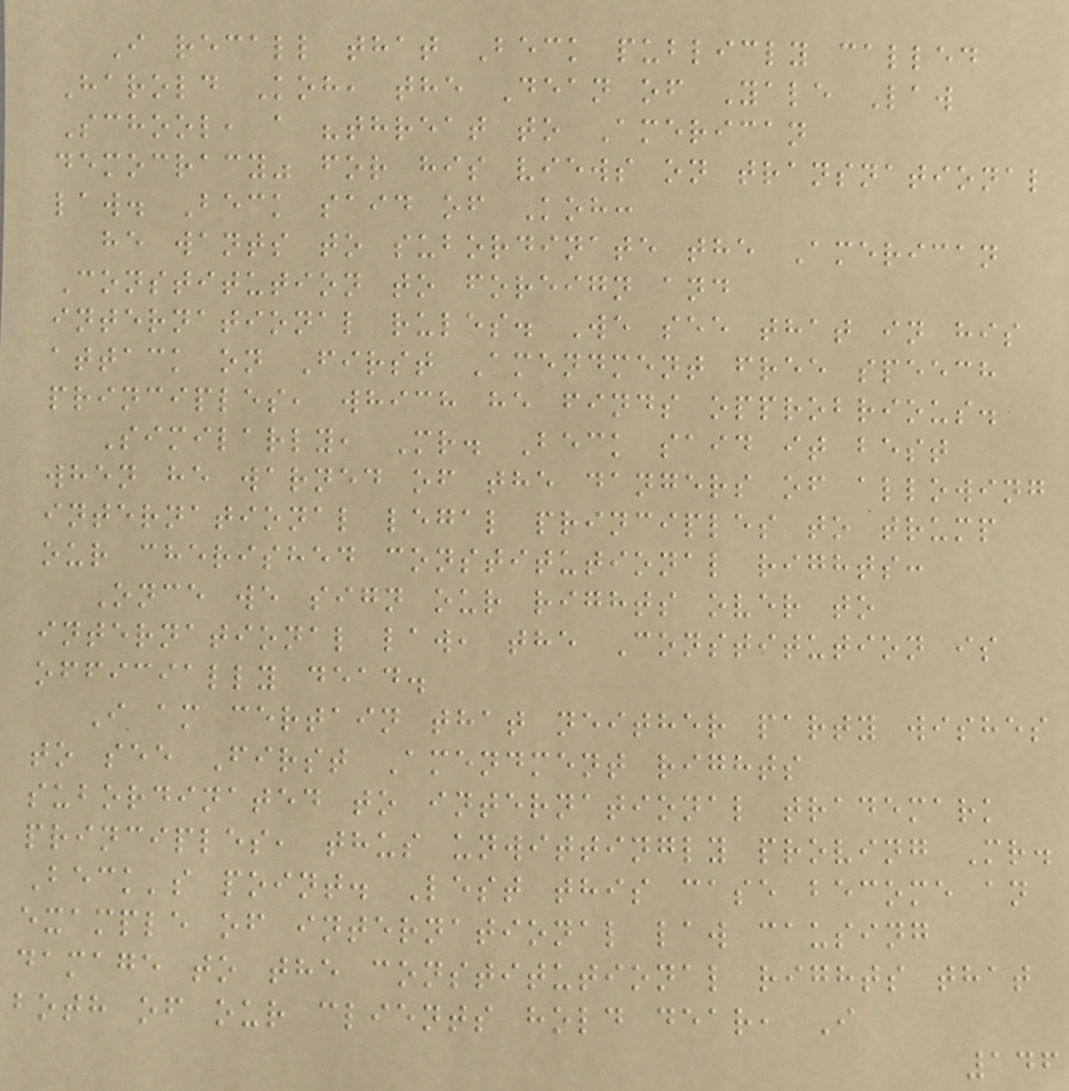I recall that Beck publicly called
Harold Koh, the Dean of Yale Law
School, a "threat to American
democracy" for his views on transnational
law. Beck said of Koh:
he wants to subordinate the American
Constitution to foreign and
international rules. We see that in his
attack on First Amendment free speech
principles, which he finds opprobrious.
Similarly, Mr. Beck said it best
when he warned of the dangers of allowing
international legal principles to trump
our cherished constitutional rights:
Once we sign our rights over to
international law, the Constitution is
officially dead.
I am certain that neither party wishes
to see First Amendment rights
subordinated to international trademark
principles, thus unwittingly proving Mr.
Beck's point. Lest this case become an
example of international law causing
damage to the constitutional rights that
both of our clients hold dear, I
146
